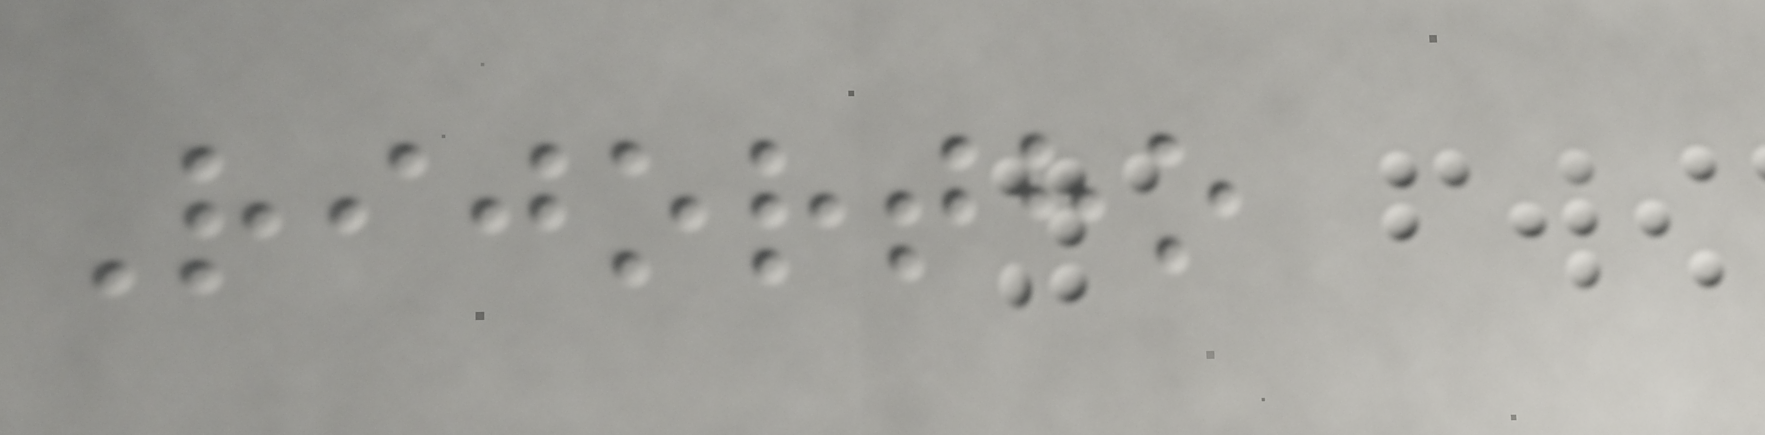Rijortho
